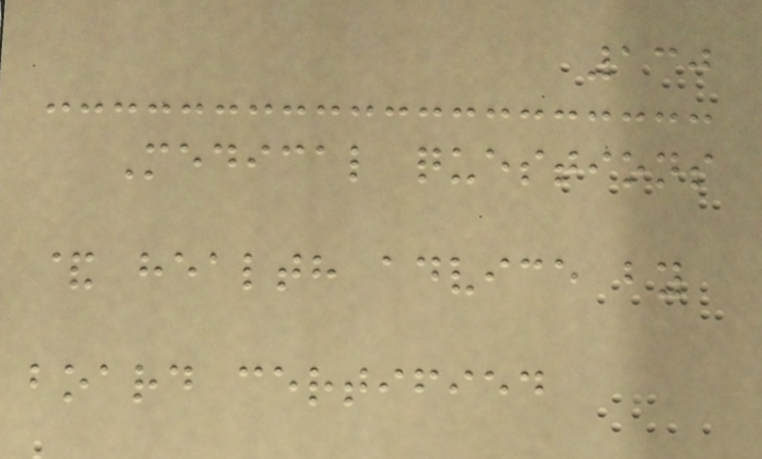130
Medical questions
& health advice by
board certified
